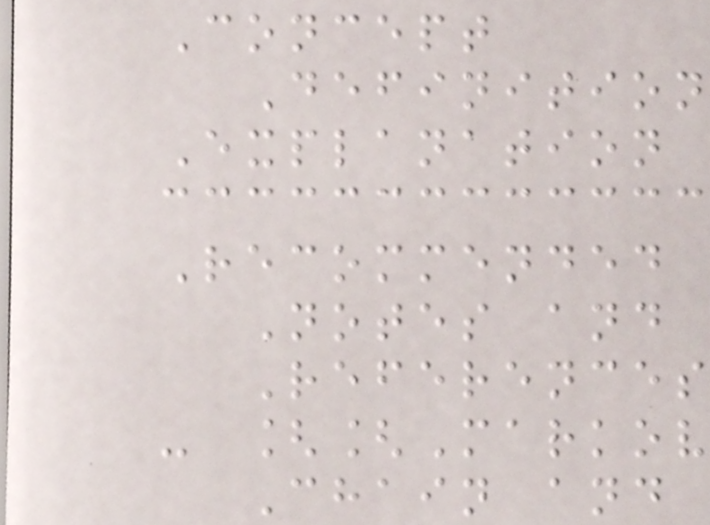Concept
Definition
Explanation
Recommended
Notes and
References
- [[Markov
Chain and
